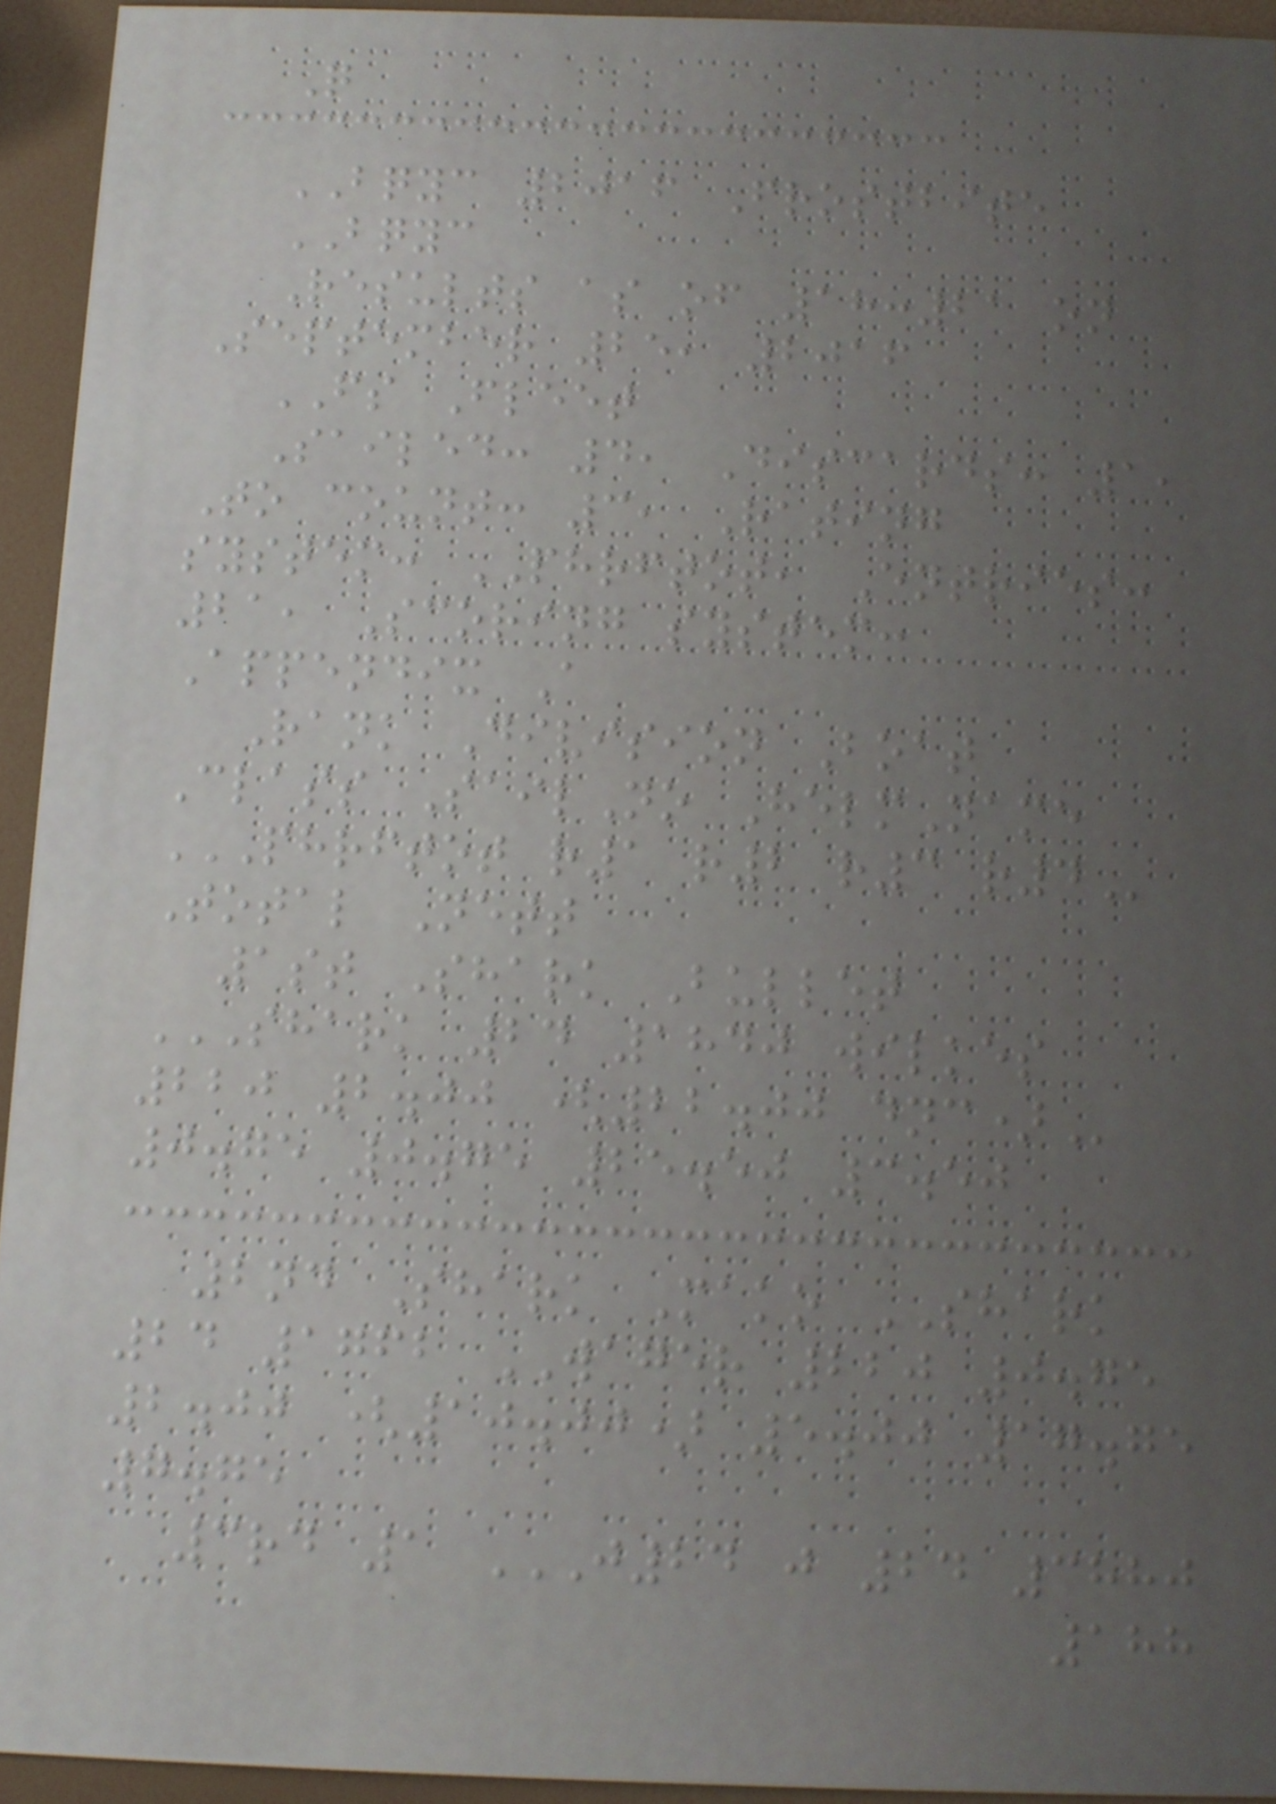Q
BQYC 2016 Frostbite
BQYC
Results as of 18:21 on
September 25, 2016
FS Fleet
Sailed: 4, Discards: 1,
To count: 3, Rating
system: PHRFTOT, Entries:
21, Scoring system:
Appendix A
Rank Division Boat
Class SailNo HelmName
PHRFTOT R1 R2 R3 R4
Total Nett
1st Shark Bullet
SHARK 24 1840 WILKES
220 2.00 (22.00 DNC)
0.75 0.75 25.50 3.50
2nd Shark Mako SHARK
24 1762 WAGER 220 0.75
2.00 (10.00) 5.00 17.75
7.75
3rd 1 J24 J 24 3880
188
